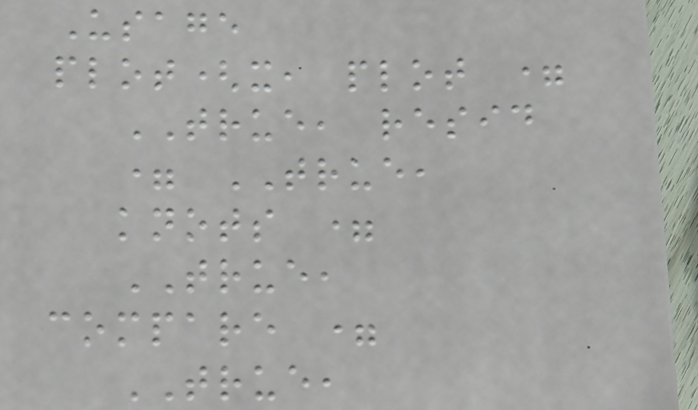Usage
plot(x, plot =
TRUE, resid
= TRUE,
knots =
TRUE,
compare =
TRUE,
